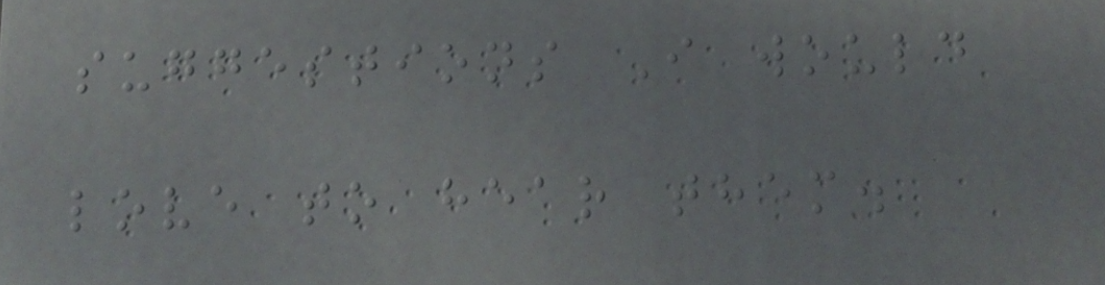suggestions I would
love to hear them.
